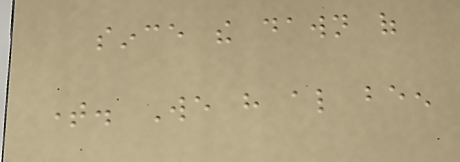since the dawn of
time. We have also been
